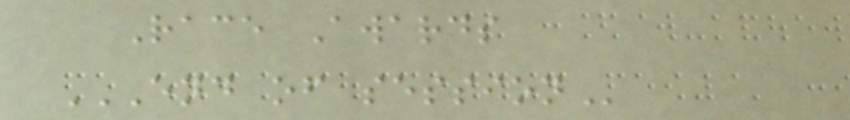Race Awards
END OF SESSION
